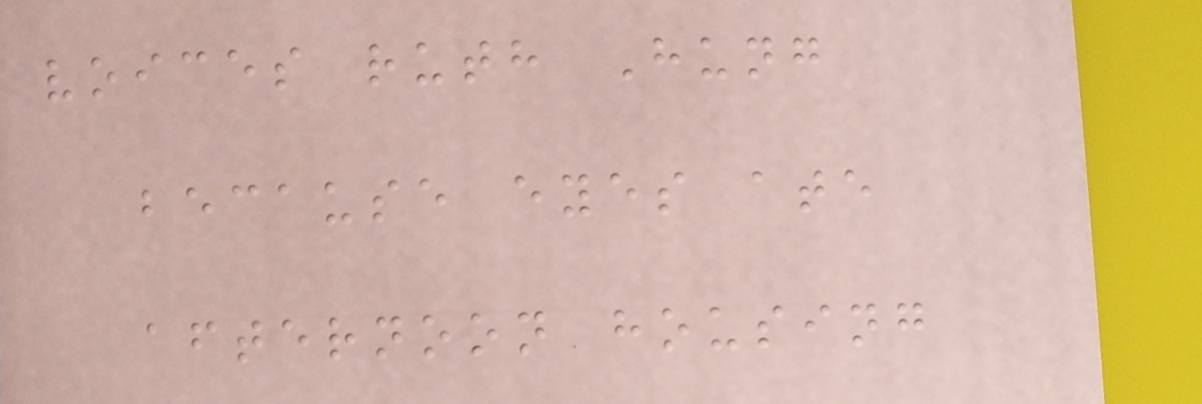voices ruth Hung
because eyes ate
afternoon housing
